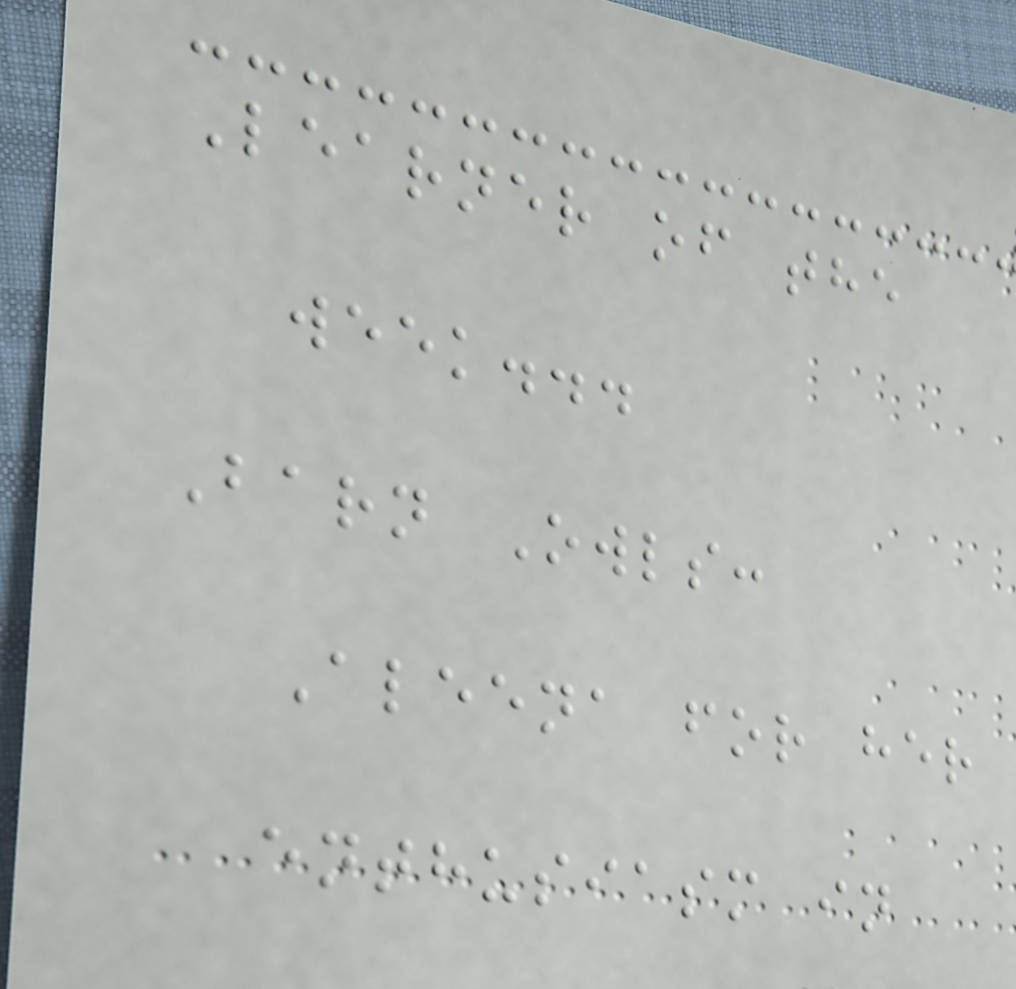Learner of the
week...
Barn Owls:
Aleena for her
enthusiasm in
